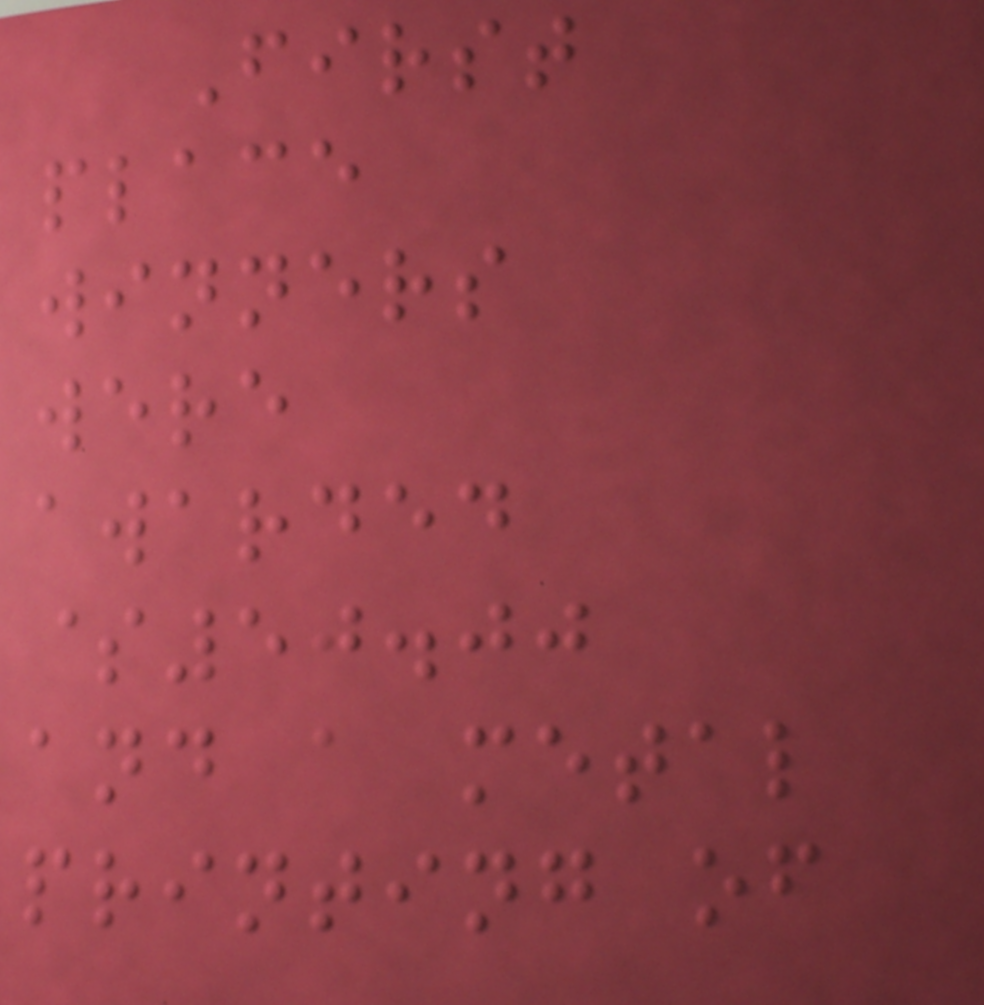First
place
winners
were
awarded
$50.00
and a metal
printing of
